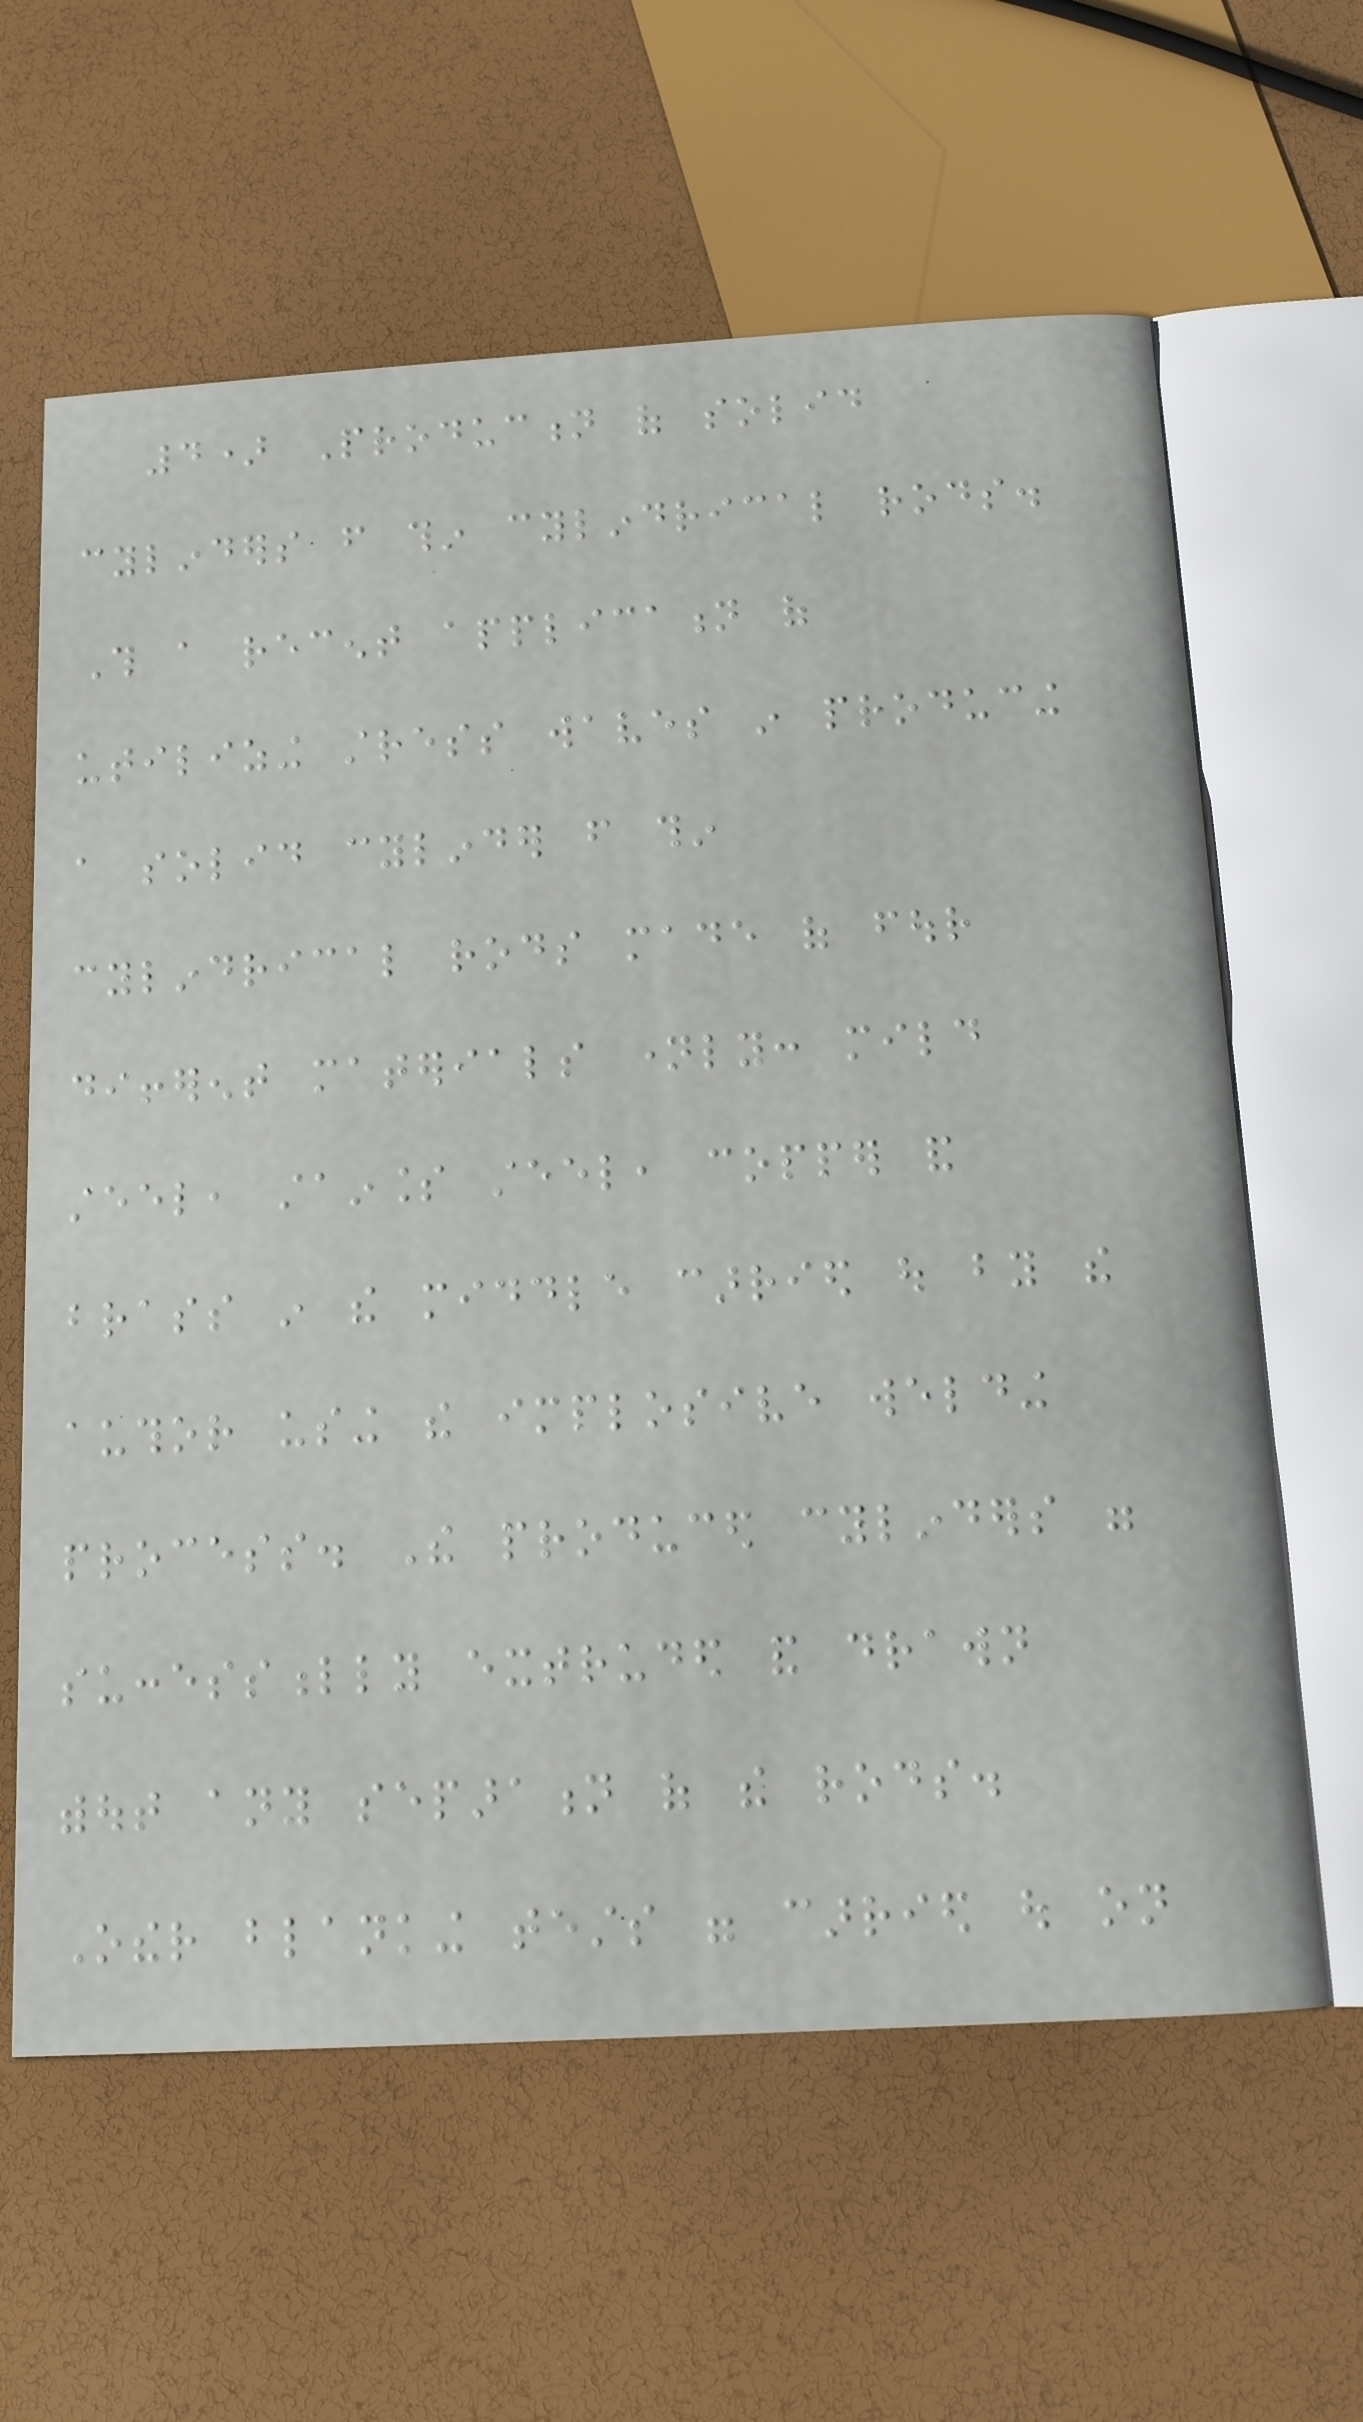4) Production of solid
cylinders from thin cylindrical rods.
This a recent application of
utilizing stress waves in producing
a solid cylinder from thin
cylindrical rods made of four
different materials namely: mild
steel, stainless steel, copper and
brass in the middle carried out by the
author using the implosive welding
process. The produced cylinders were
successfully extruded and drawn
without any separation of the rods.
Other blanking tests were carried out on
